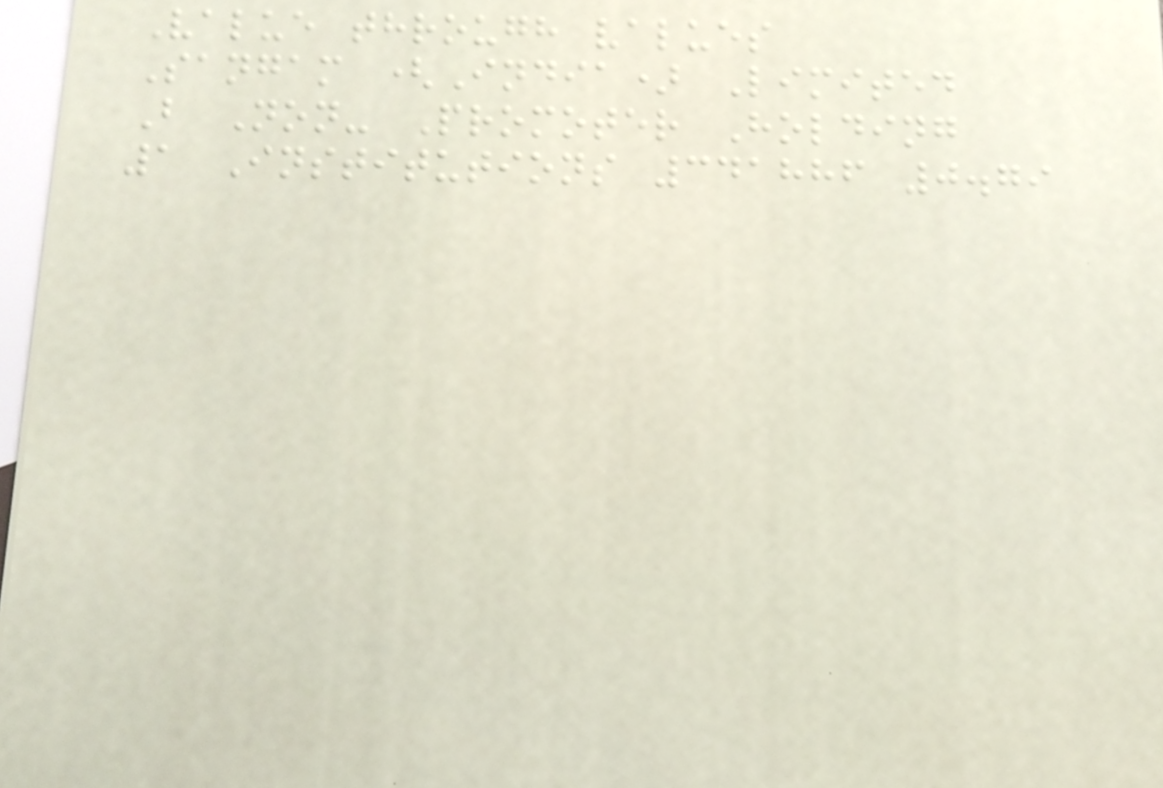Value through values
Sangam (India) Limited
B Non- Promoter Holding
1 Institutions 341886 0.79
